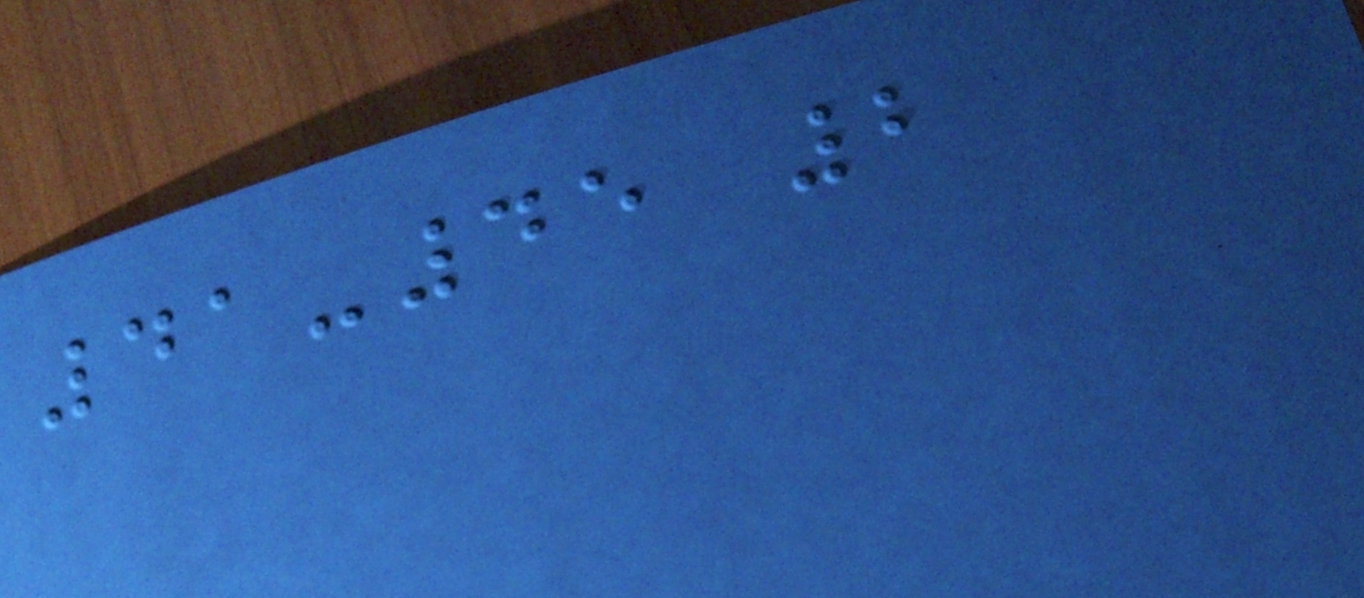41-45 2
